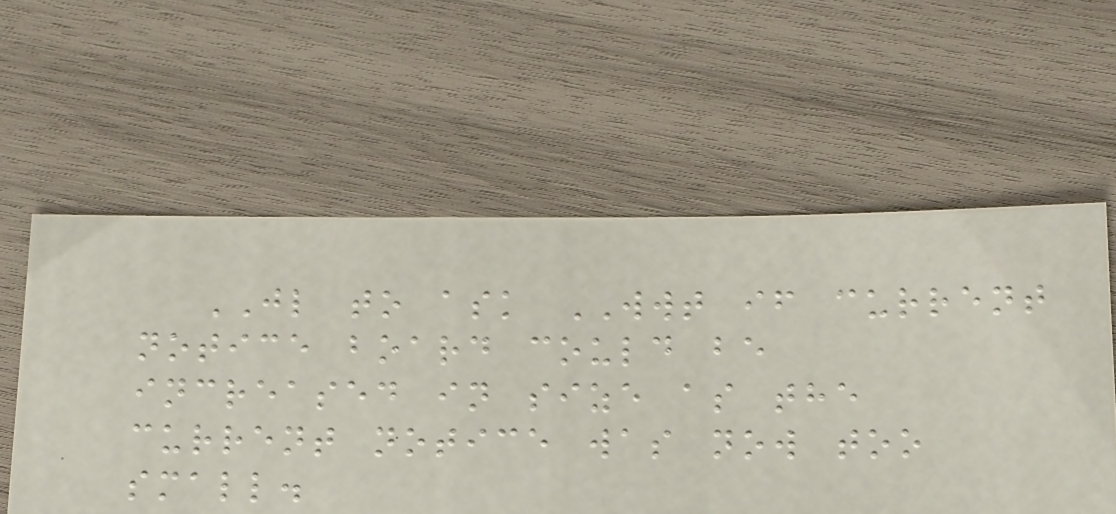JL to ask WWT if current
notice board could be
increased in size as the
current notice was now too
small.
